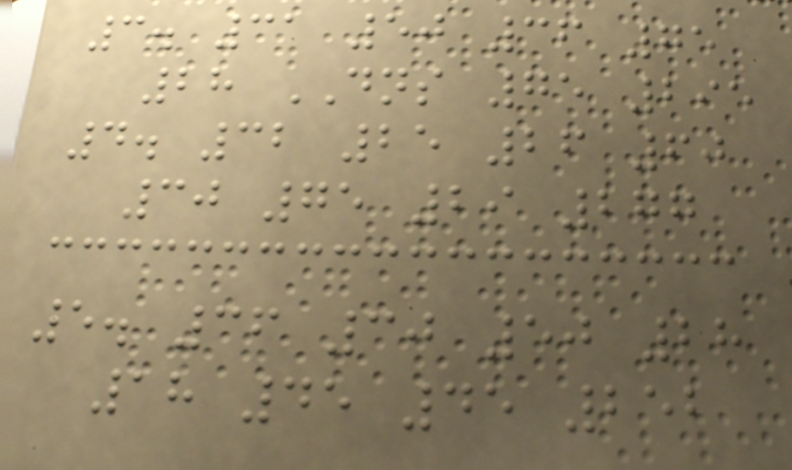3. 31 50 36 75
28 DNS 75 295
4. 32 25 26 60
30 75 29 277
5. 36 30 50 28
18 45 45 252
